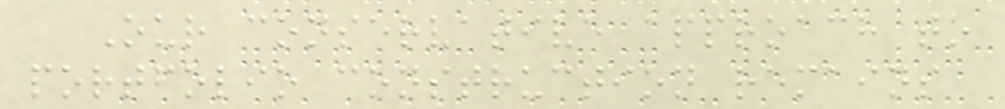Our conservative approach to
portfolio construction remains
